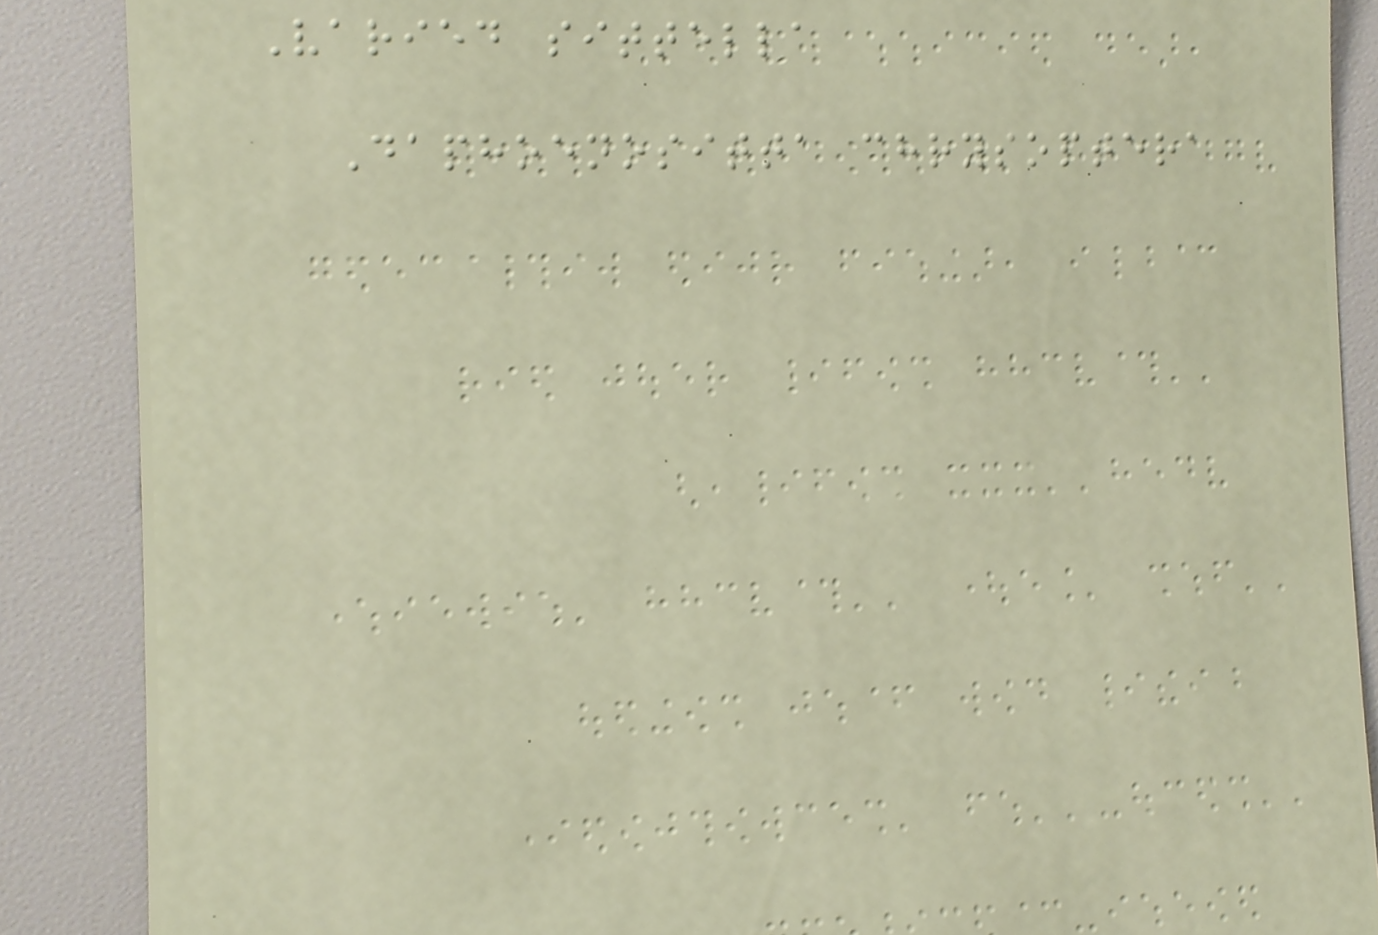Varied sittella
Daphoenositta chrysoptera
